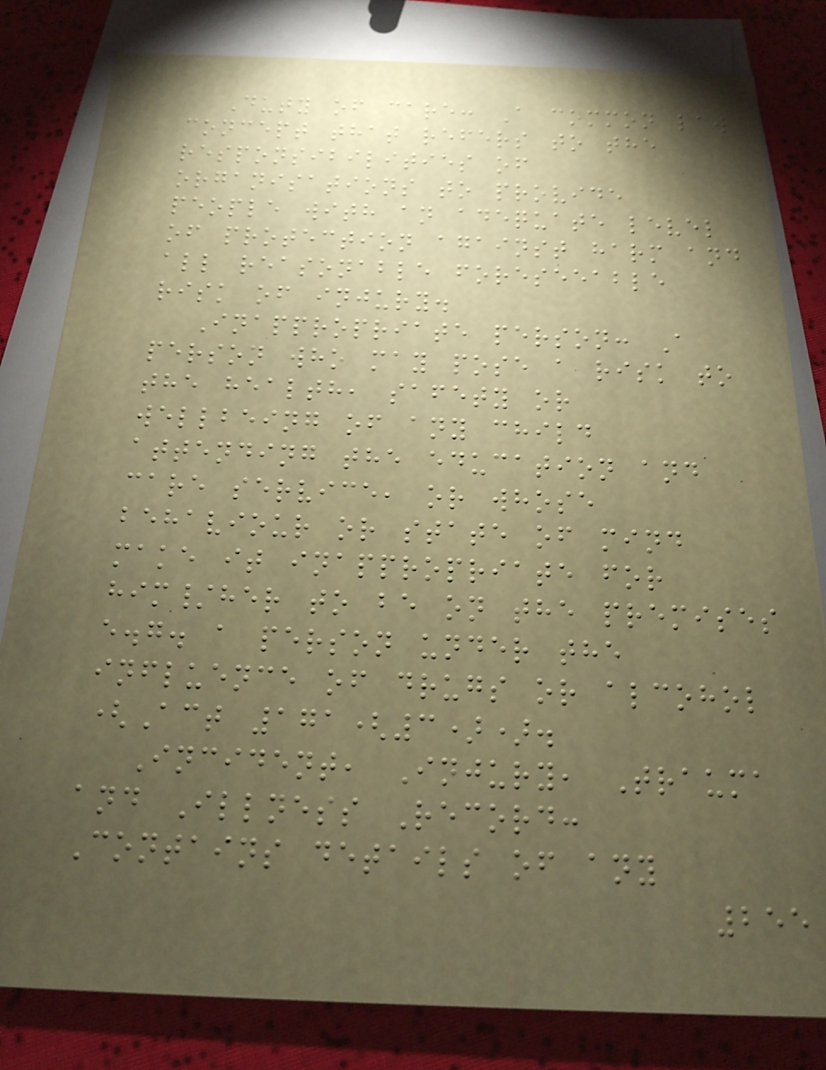Duty of care: A common law
concept that refers to the
responsibilities of
organisations to provide
people with an adequate level
of protection against harm and
all reasonable foreseeable
risk of injury.
Inappropriate person: A
person who may pose a risk to
the health, safety or
wellbeing of any child
attending the education and
care service, or whose
behaviour or state of mind
make it inappropriate for
him/her to be on the premises
e.g. a person under the
influence of drugs or alcohol
(Act 171(3)).
Incident, Injury, Trauma
and Illness Record:
Contains details of any
255
